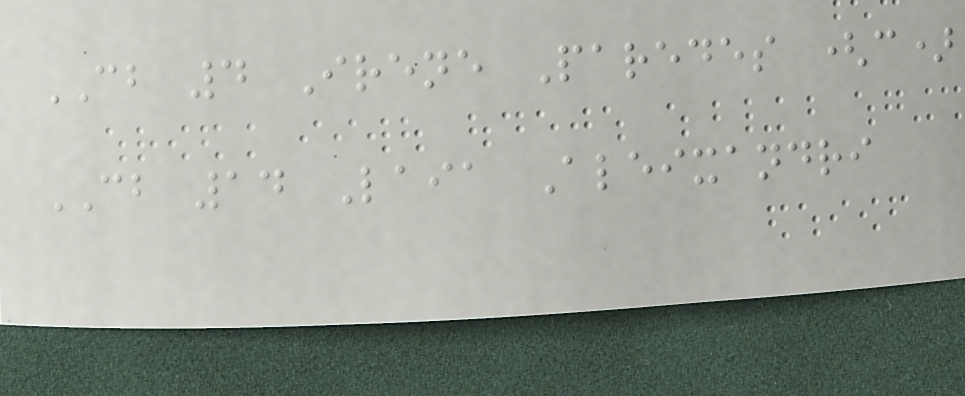CB 4 Irene Paredes (c)
CB 14 Laia Aleixandri
